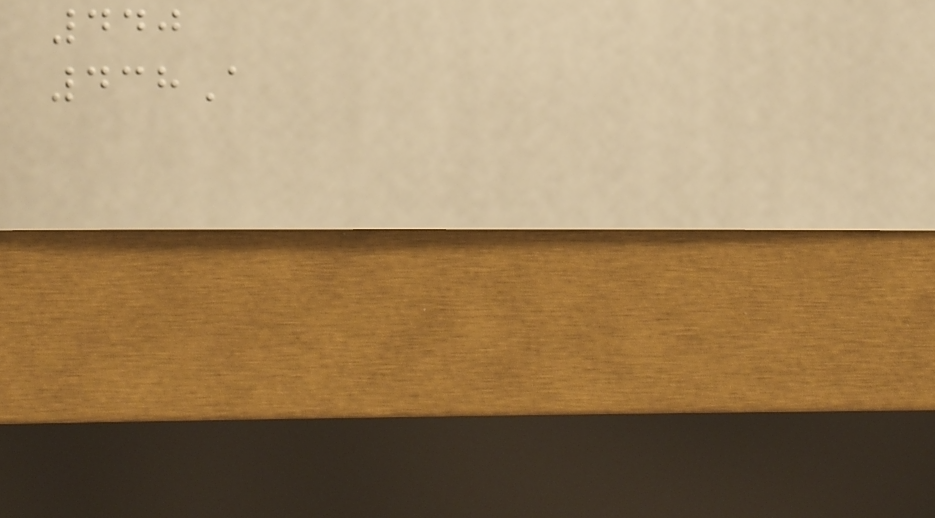440
438A
